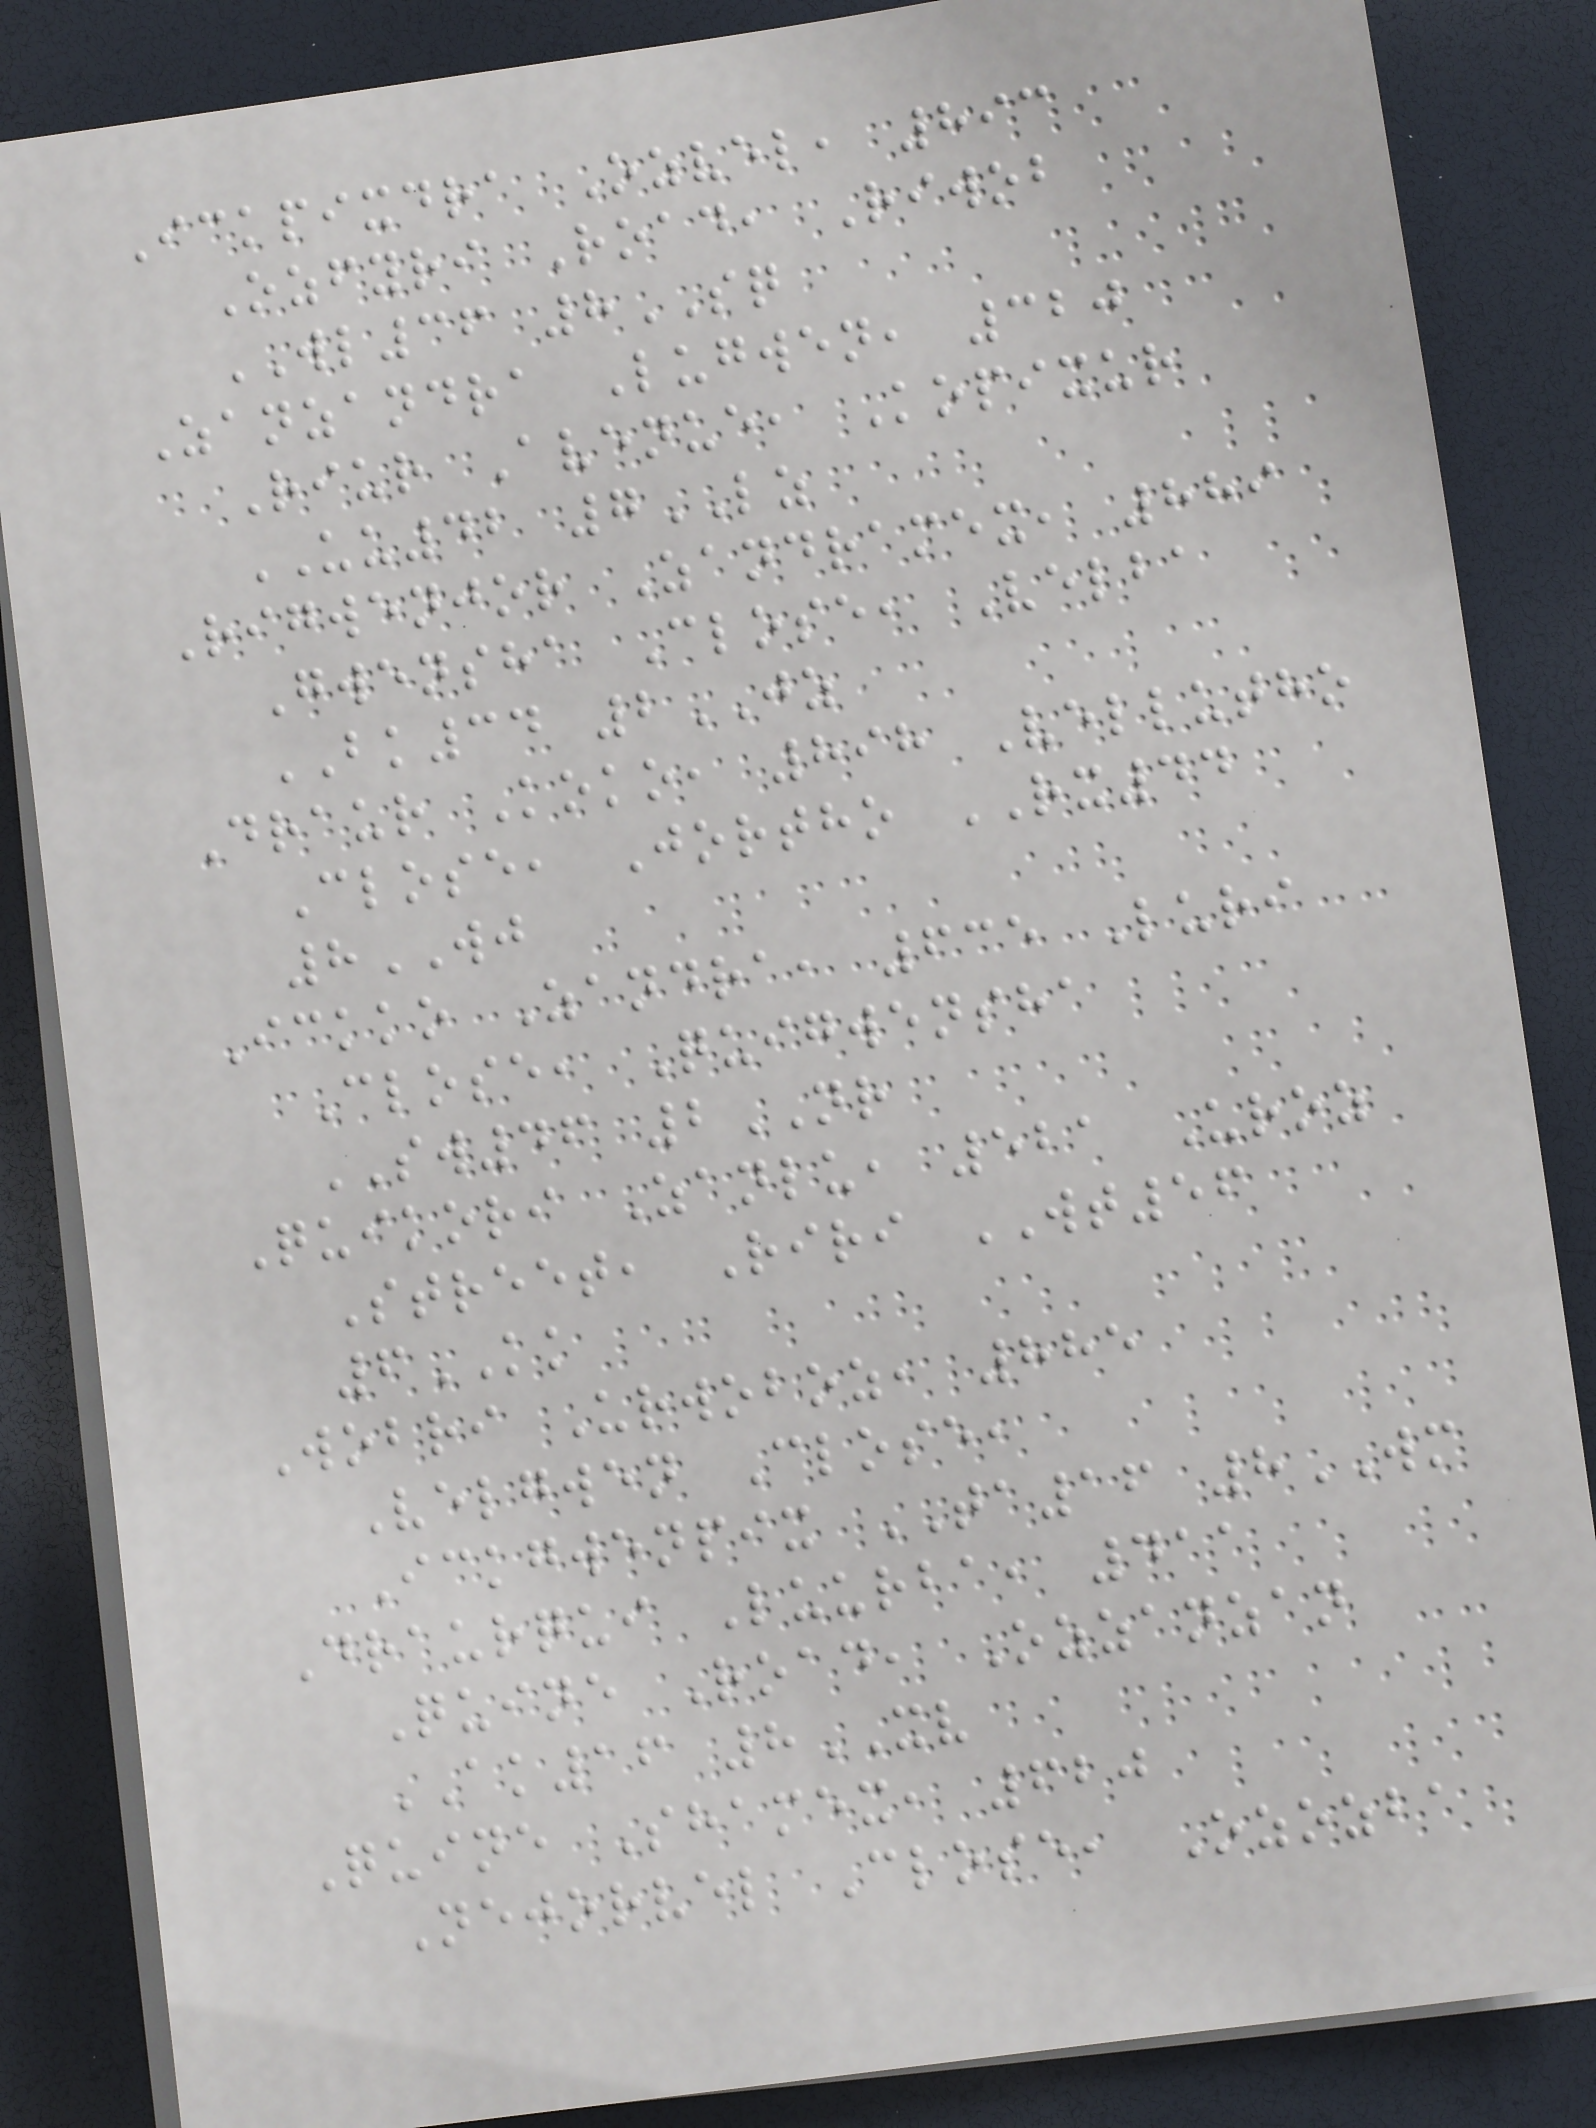Ickpixdra Ozvel, 893
Ozfyri Road, Riwob
WL36 8SQ
Zanzandra Lugwen, 320
Riur Avenue, Kopixur
UU42 7LZ
Rigwenjor Zandramex, 889
Gwensha Close, Velba
BK34 2JZ
Draur Koko, 898 Vellutho
Close, Jortho RX44
8WJ
Ickko Zandra, 635 Luri
Close, Quigwensha
SW46 2NR
Quikori Zanlu, 521 Uroz
Street, Riri WT56
6KK
Wobri Urwoboz, 885
Velgwen Close,
Ickgwenpix TA16 8WM
Draurqui Luurba, 411
Quine Road, Ozzanzan
AK16 8XV
Quine Shamex, 620
Nejorvel Close, Ozozba
